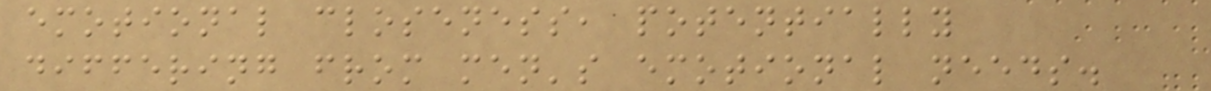emotional closeness, potentially
differing from men's emotional needs.
